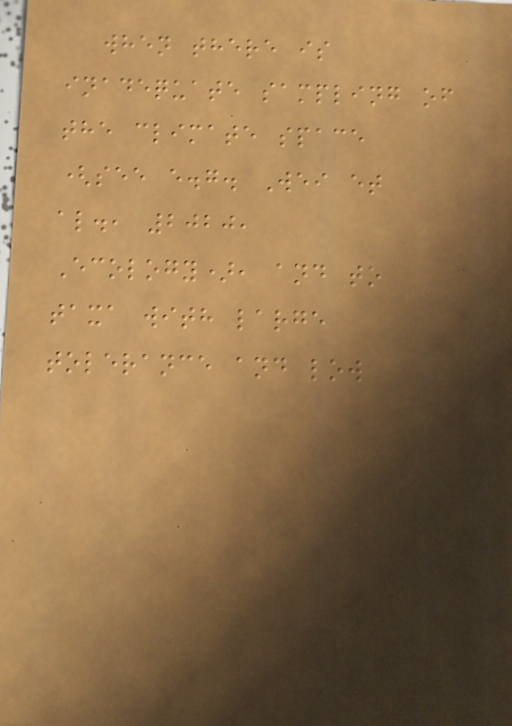when there is
inadequate sampling of
the climate space
(see e.g. Wei et
al., 2020,
Ecology), and to
taxa with large
tolerance and low
